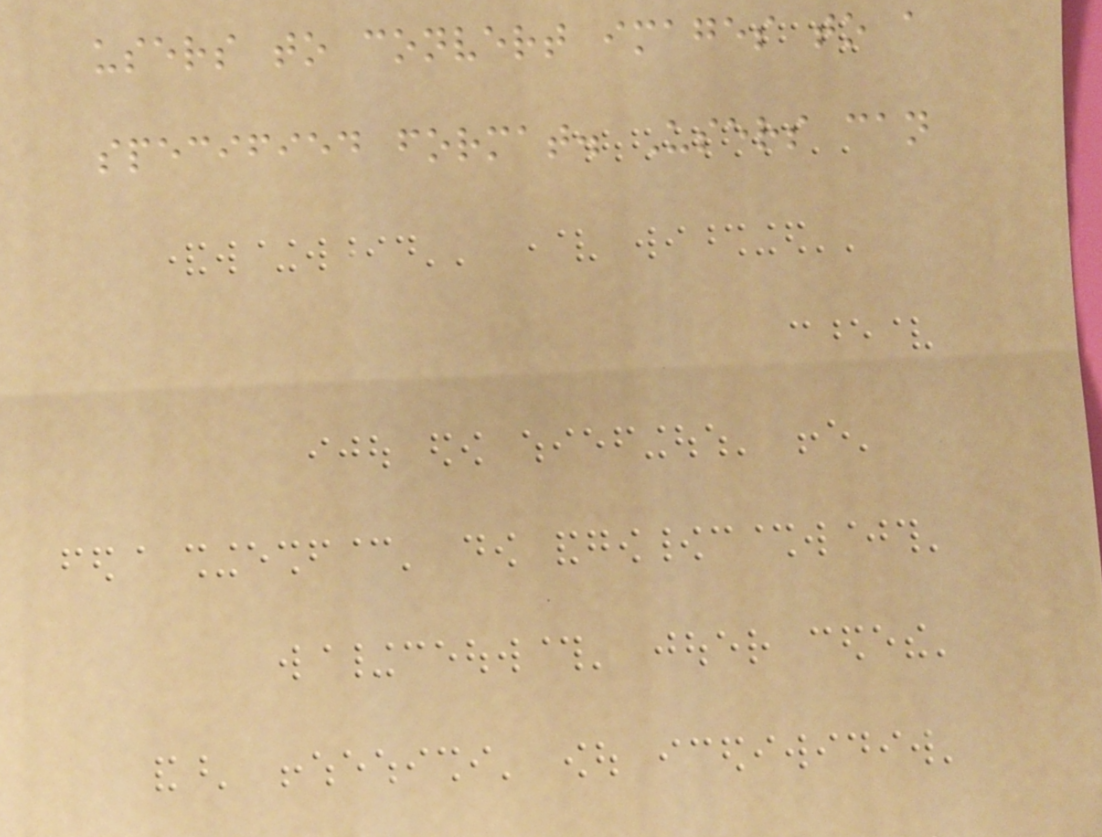users to convert images to a
specified format. Users can
